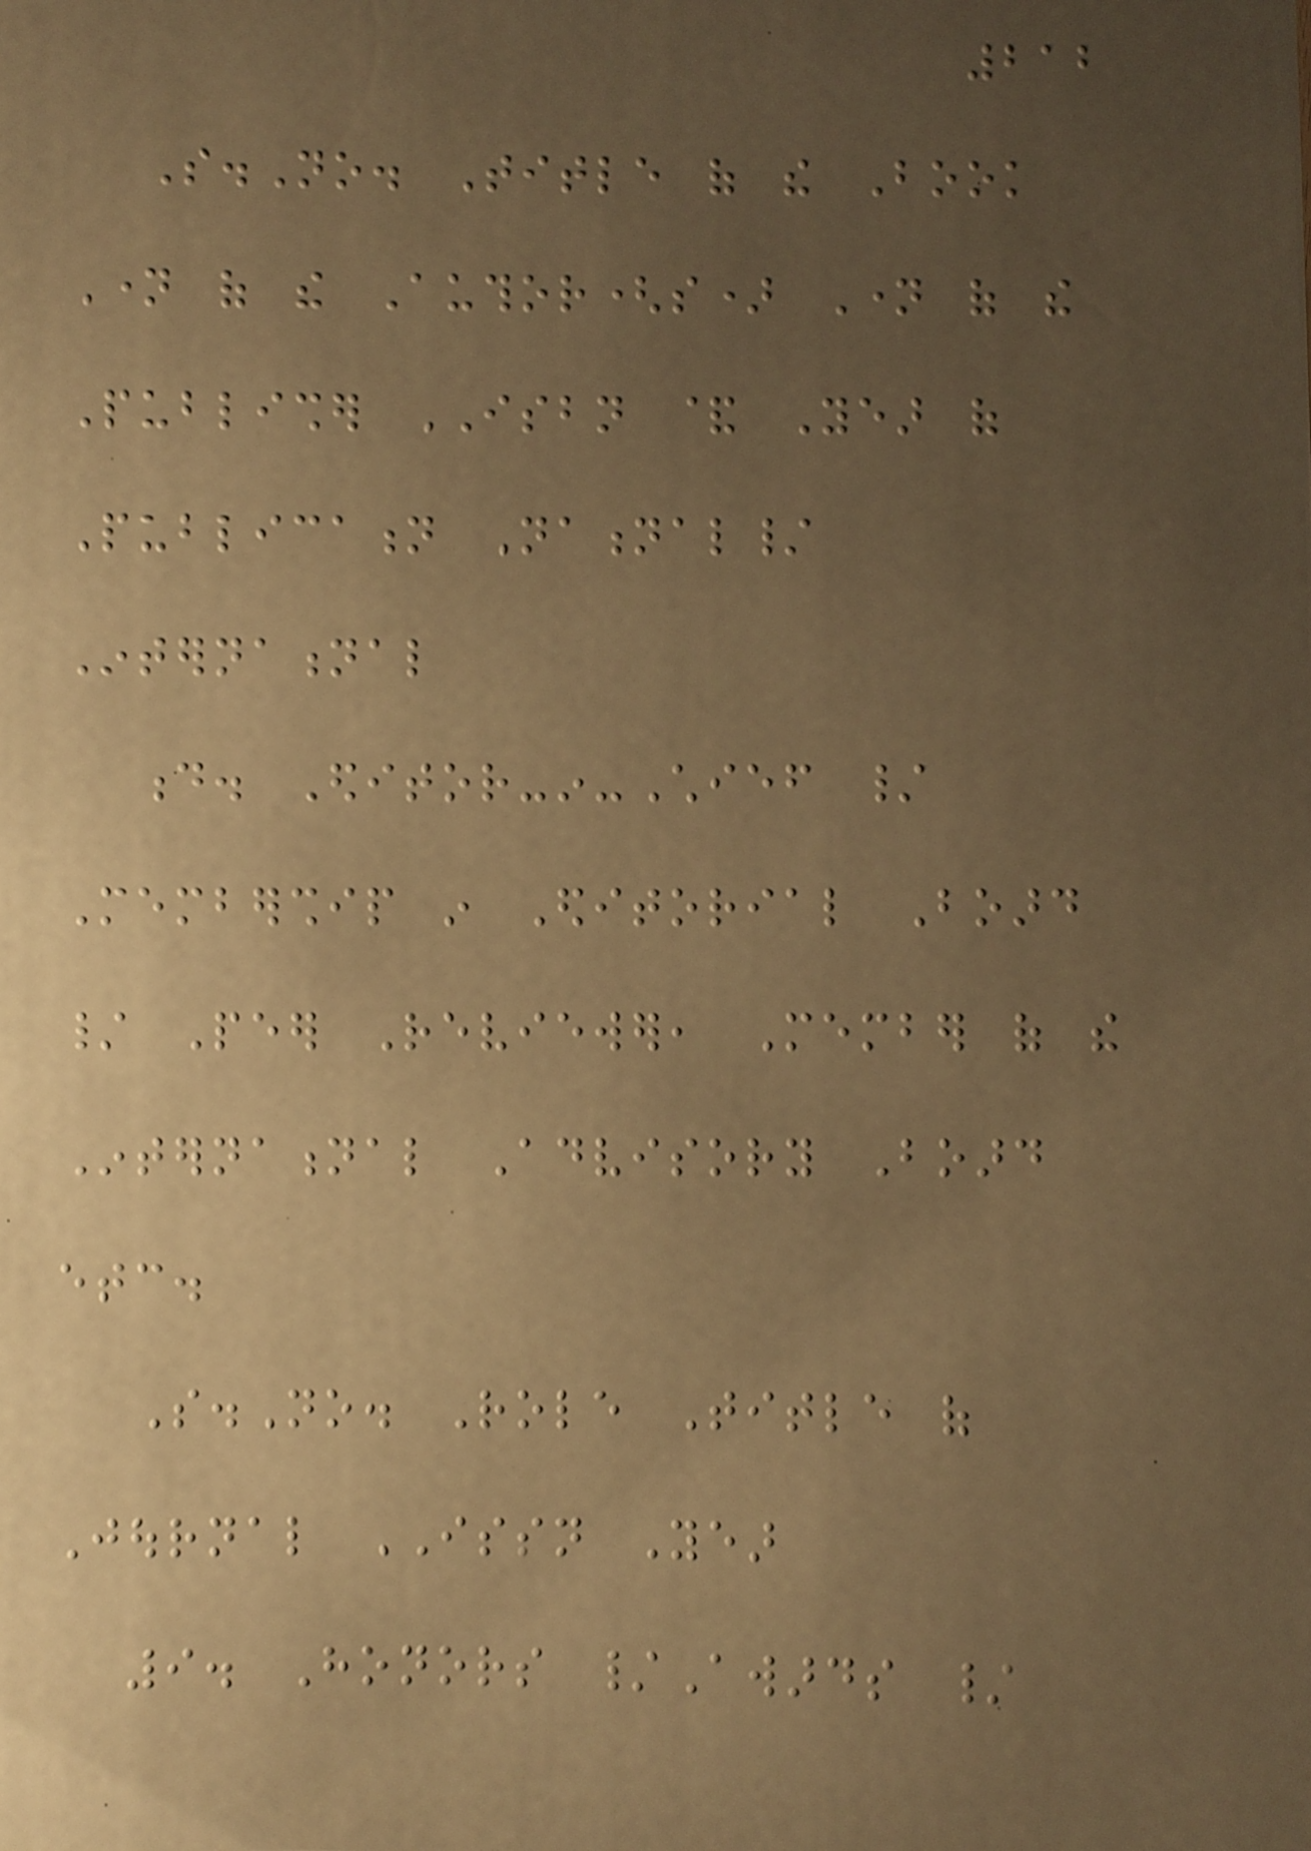212
S.No. Title of the Book
Name of the Author(s) Name of the
Publisher ISBN & Year of
Publication National/
International
d. Editor-in-Chief /
Membership in Editorial Board
/ Peer Reviewer, Member of the
International Advisory Board
etc.
S.No. Role Title of
Journal ISSN Year
9. Honors /Awards /
